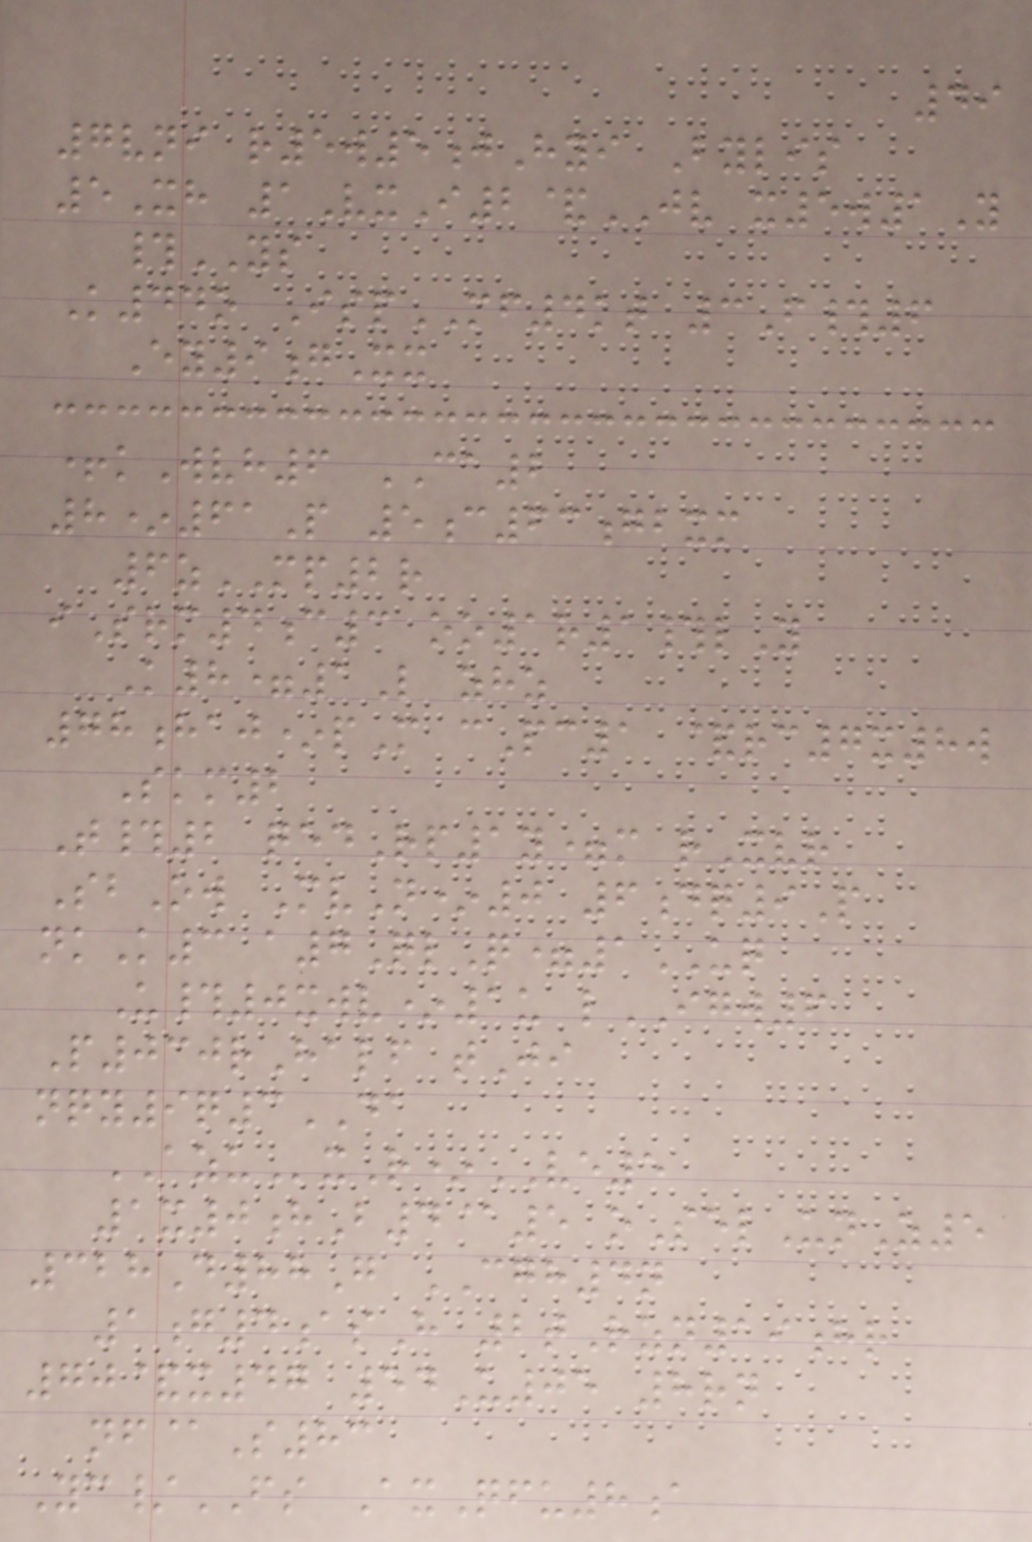49
7vni r5w5jHyi Bylis
5Xh 1VxI2&JV x5w1Y
#YS
K44o IspMF4kt 3F#6
Ey9gXx
+kWvh6 CA2
8*61P 5c63gbxm
6zMP2r
iSrm4c3 oo1r1#lY
K8=1L zhz
78haj*pM cPc1 &rc7x8w
Skm2
T#2 qedRp1y=m rXvr
SbOw MvN*0 6dq9P
nkK3 a7QlQ=1UQ
U#0xwv*1u lIGW6
P030rHalf tJi
nqy9q3DA
AZUxR*VE5
1x0hB4@5 oSelUnZ5
328D88G CGH4n
1g4asH 2tRzn19hr
70&x47 54U05 8rn
nf@S83
Yc/FS AxQfu8a
